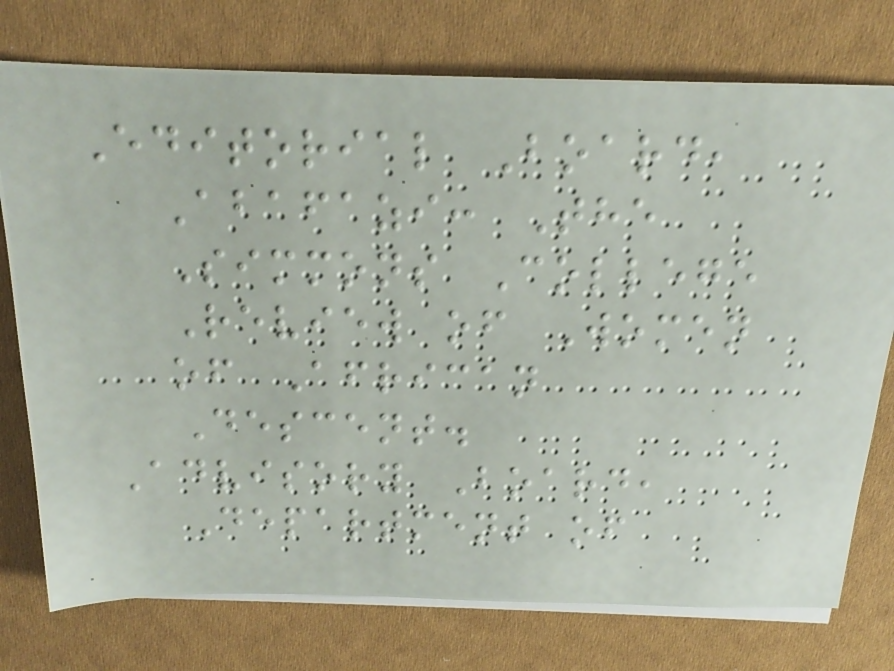Editorial Board,
Abafazi: The
Simmons College
Review of Women
of African
Descent.
Advisory Board,
Department of
